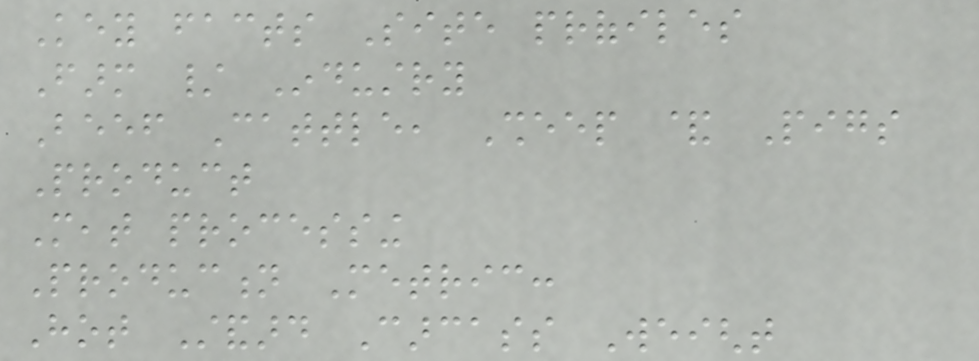Key facts Site profiles
Farm / Industry
Beef Cattle, Sheep & Pigs
Product
Meat processing
Production Metric:
Hot Standard Carcass Weight
